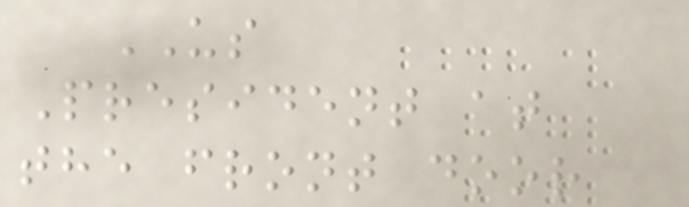US
President at
the front door
